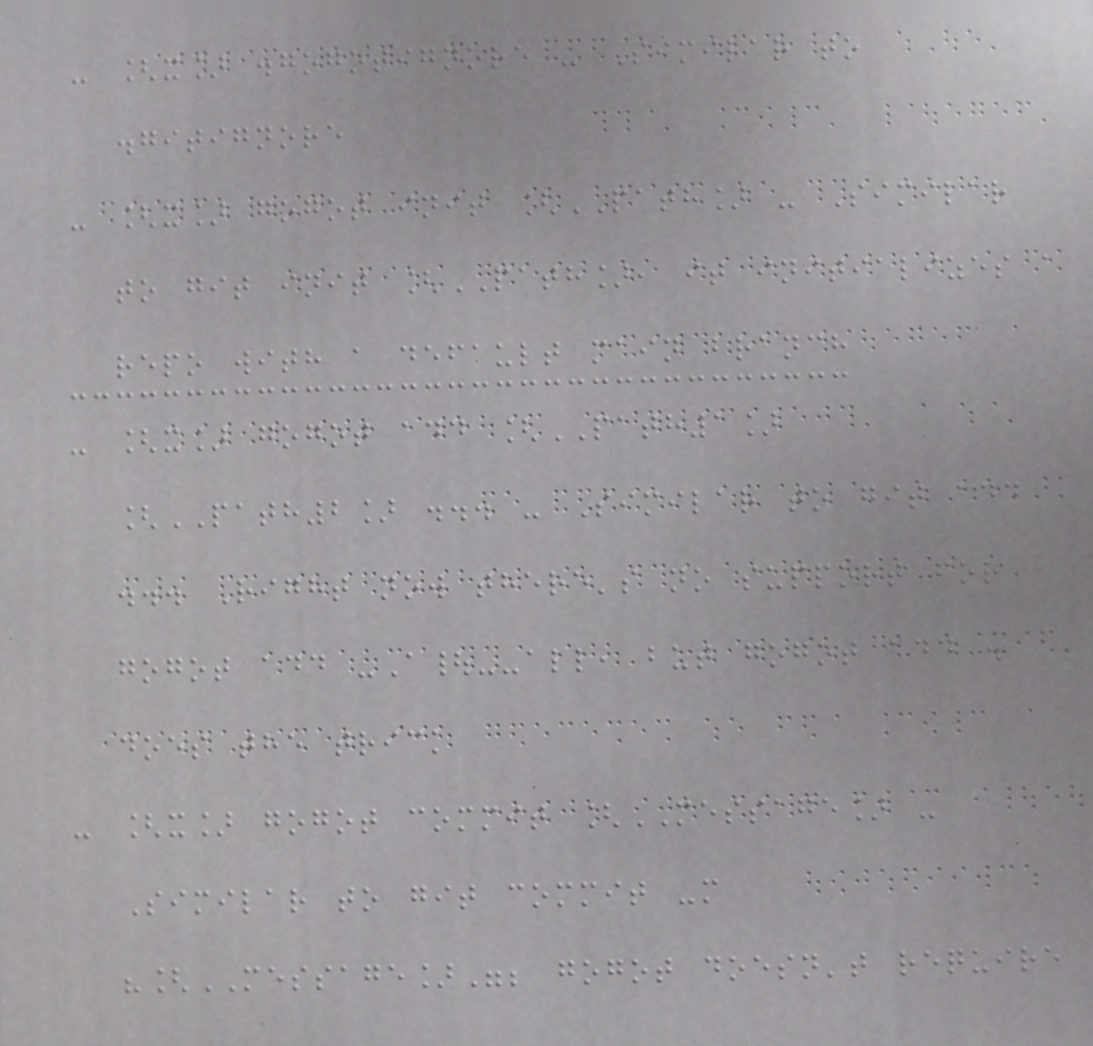- [x] .gogotignore - Similar to
.gitignore
- [x] gogot init [PATH] - Similar
to git init [PATH], it initializes a
repo with a default main branch
- [x] gogot add [PATH1]
[PATH2] ... - Similar to git add
... Right now there's no support for
gogot add -A|--all, but gogot add .
does the trick
- [x] gogot commit [MESSAGE] -
Similar to git commit -m
"[MESSAGE]"; gogot doesn't require
